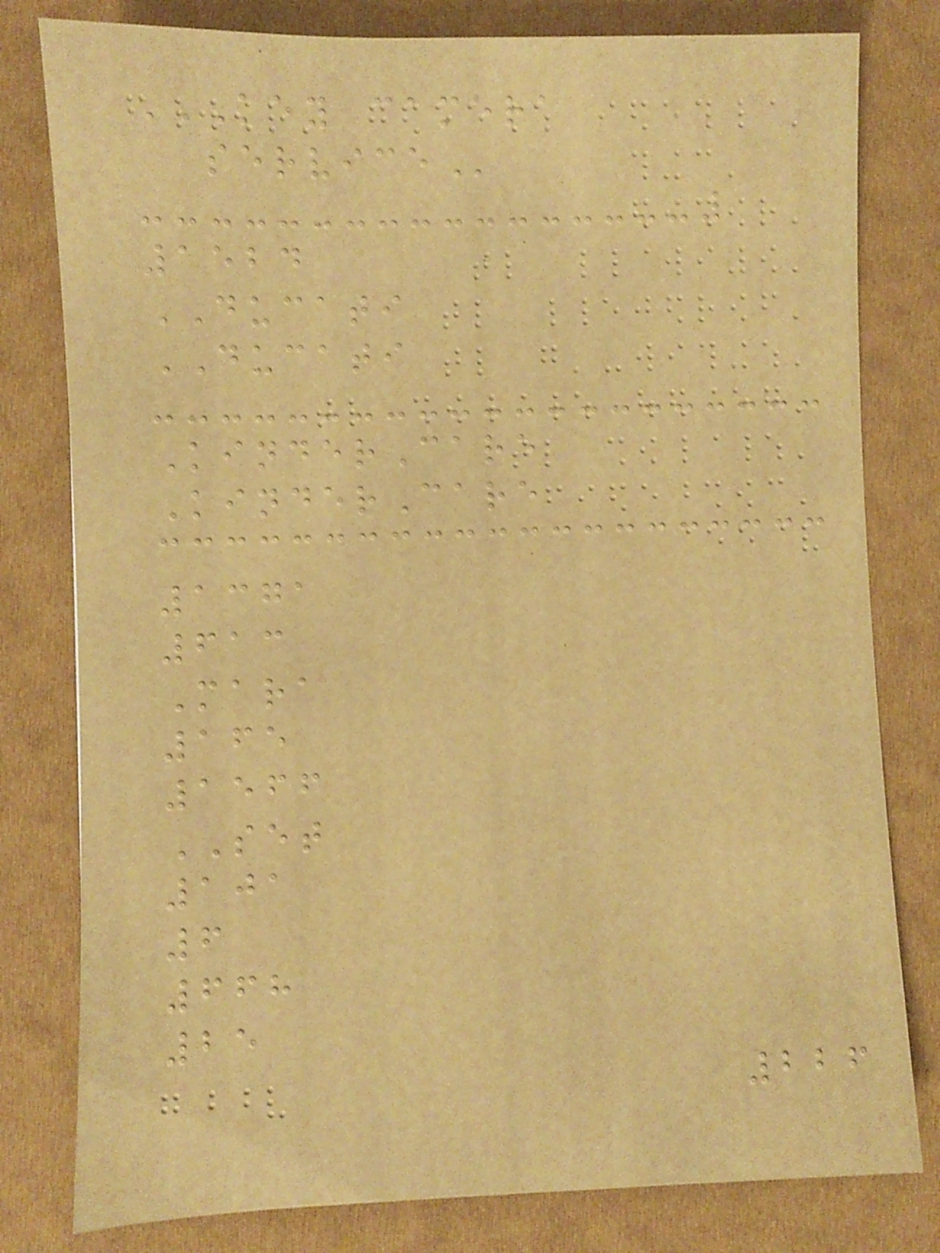KEY CAMERA
SERVICE
1524
DUCATI
DUCATI
KinderCare
KinderCare
1371
613
Mara
165
1566
SET
101
6
668
25
226
